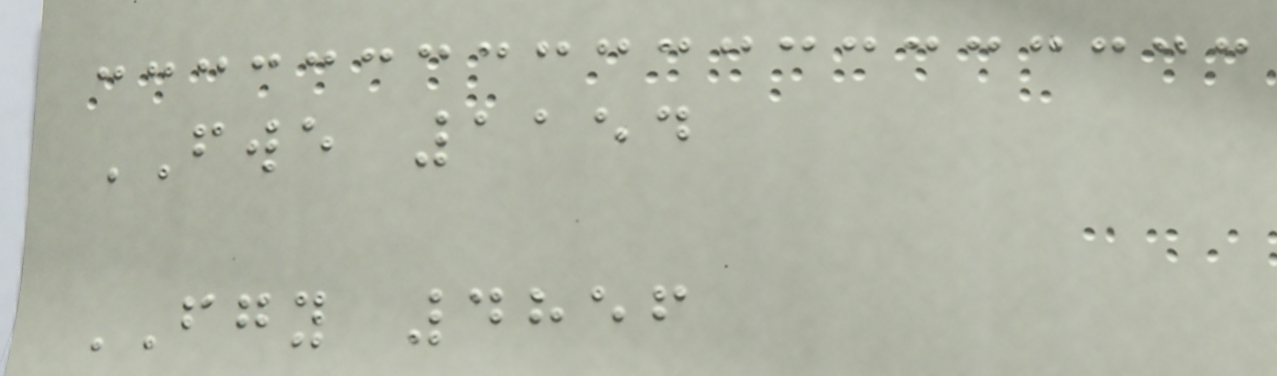FWE 1154
FGY 4856
